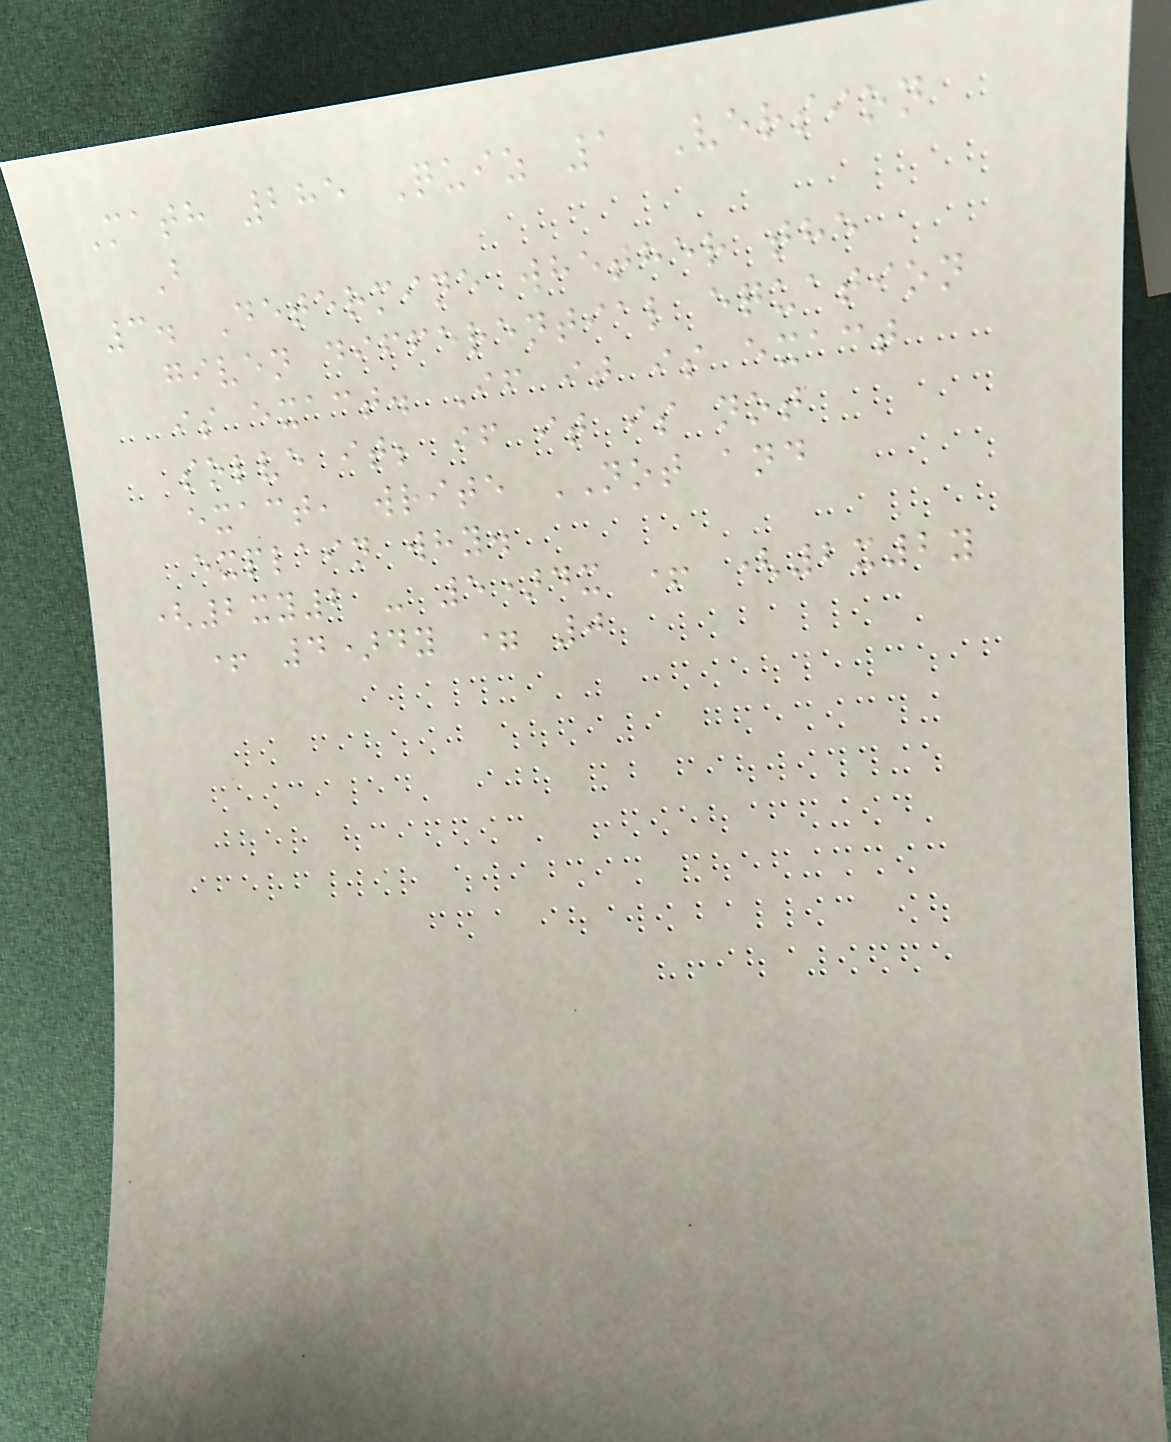Math 285 Quiz 1 Version
B
3. Determine whether the
given differential equation
is exact. If it is exact
solve it; if it is not
exact, write NOT and
explain why.
(2xy2 - 5)dx + (2x2y
+ 4)dy = 0
